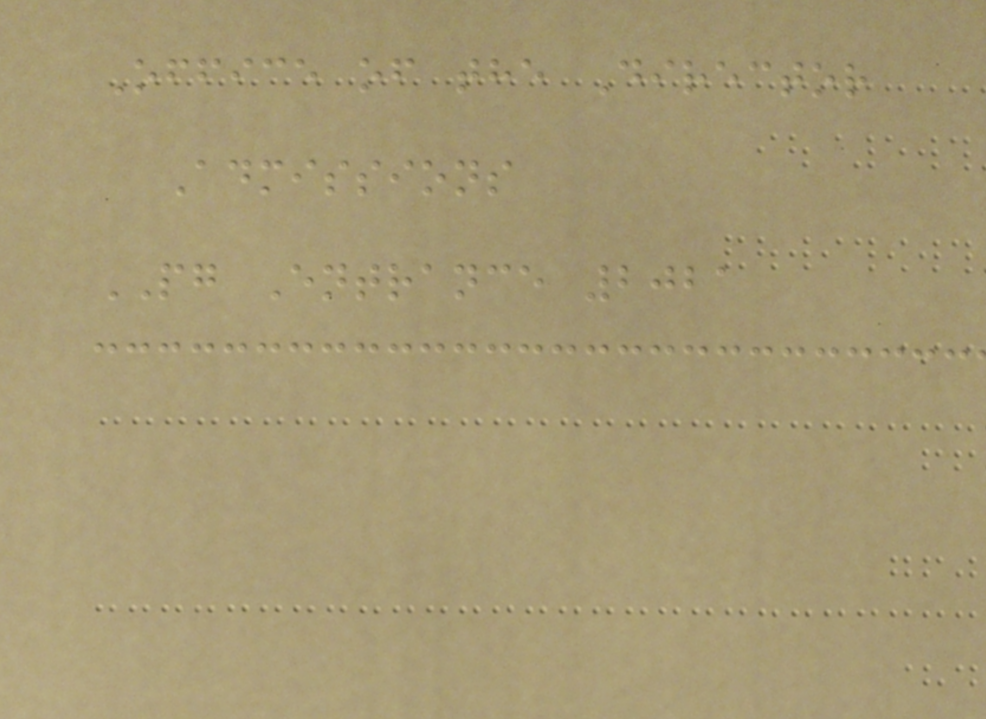Office of the Director
Admissions
PG Entrance 2021
